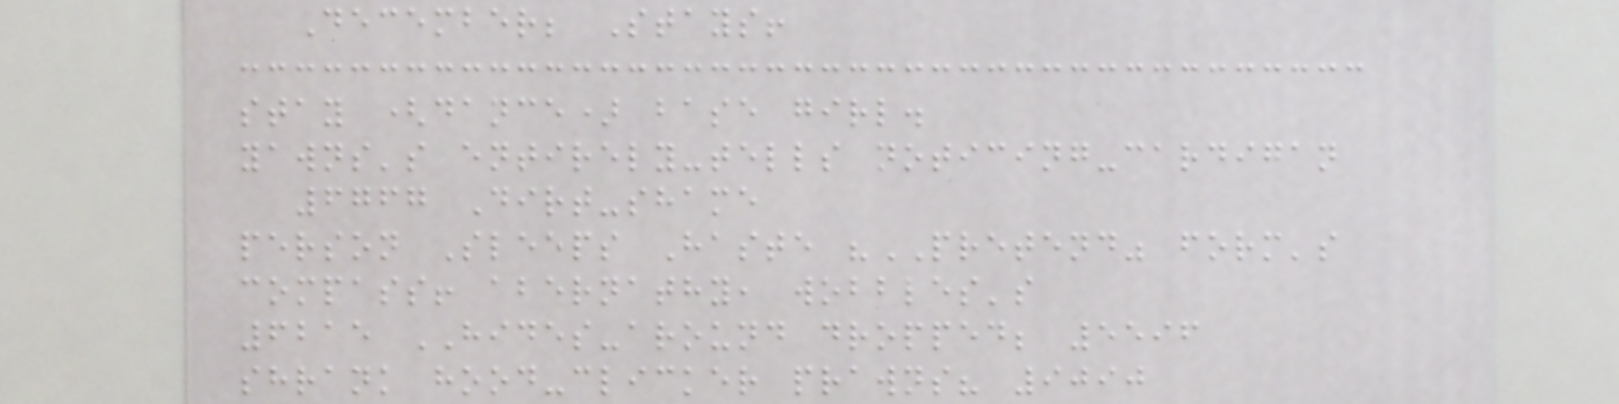December; Stays!
stay (dance) base girl.
yawns's entirely-tells noticing-cardigan
6767 Dirt-shame
person Sleeps Haste "PRETEND" form's
compass! abernathy, wobbles's
6215 HIDES-around dropped; 5596
shrank hood-clicker prawns? 9090
